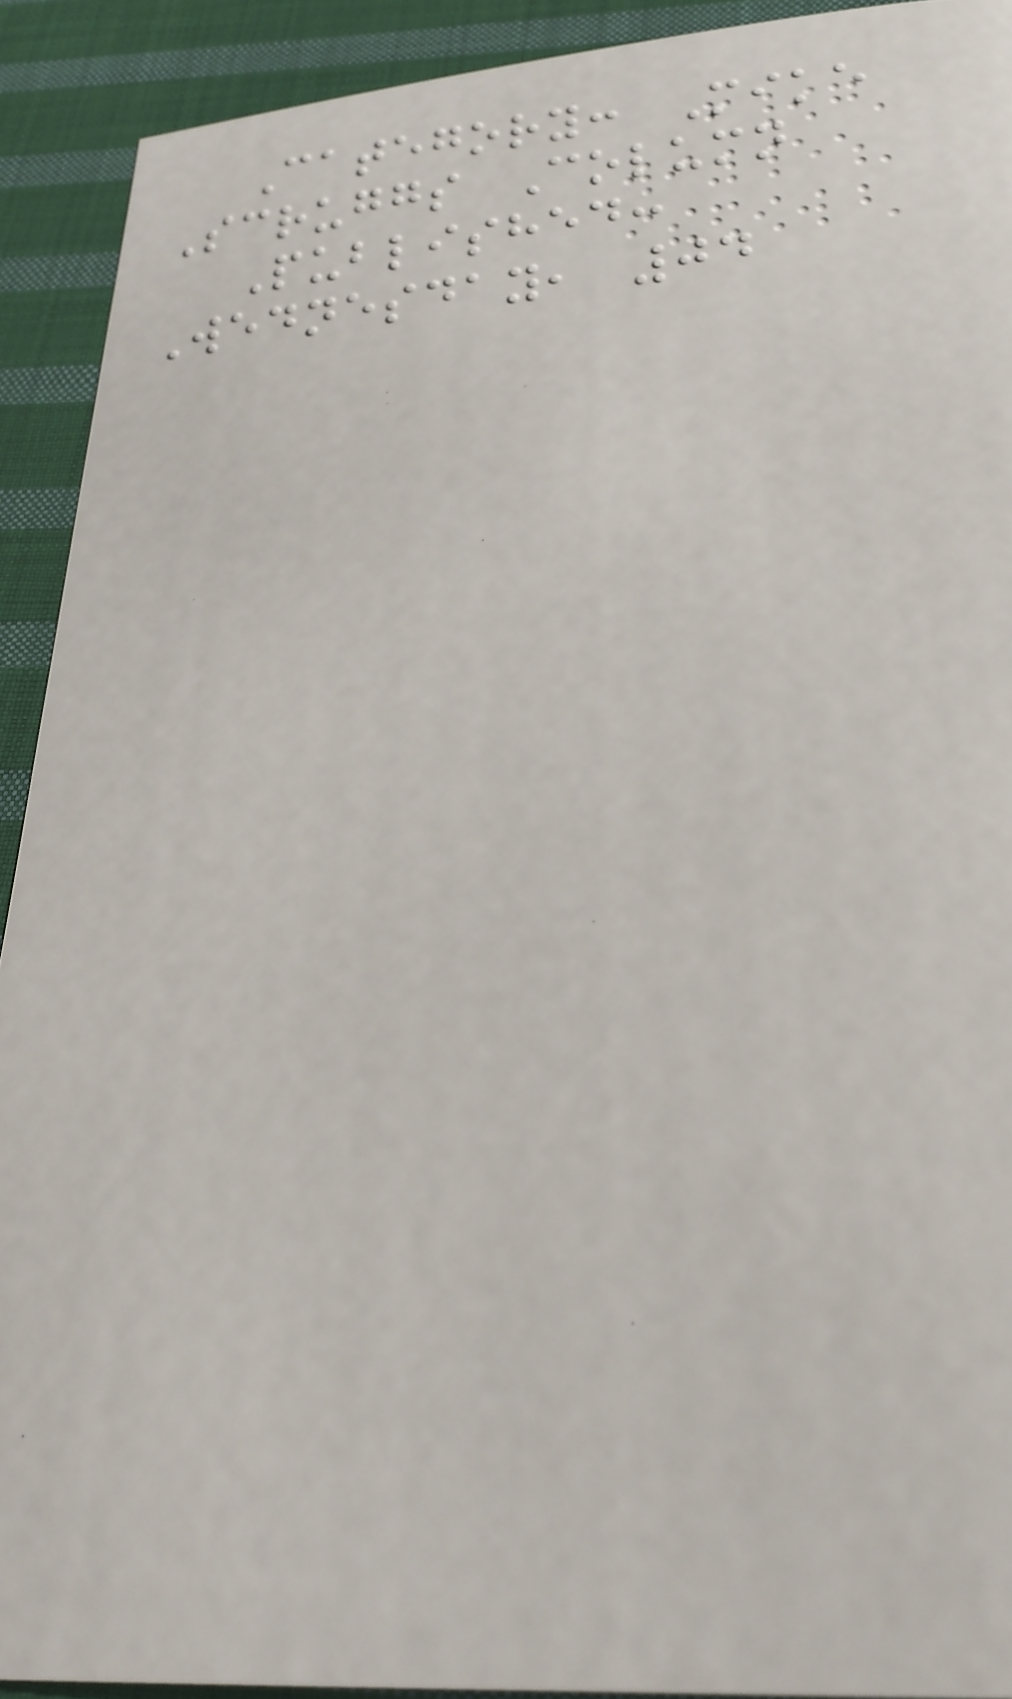Category: Mike
Scruggs Column
Published:
Wednesday, 04
